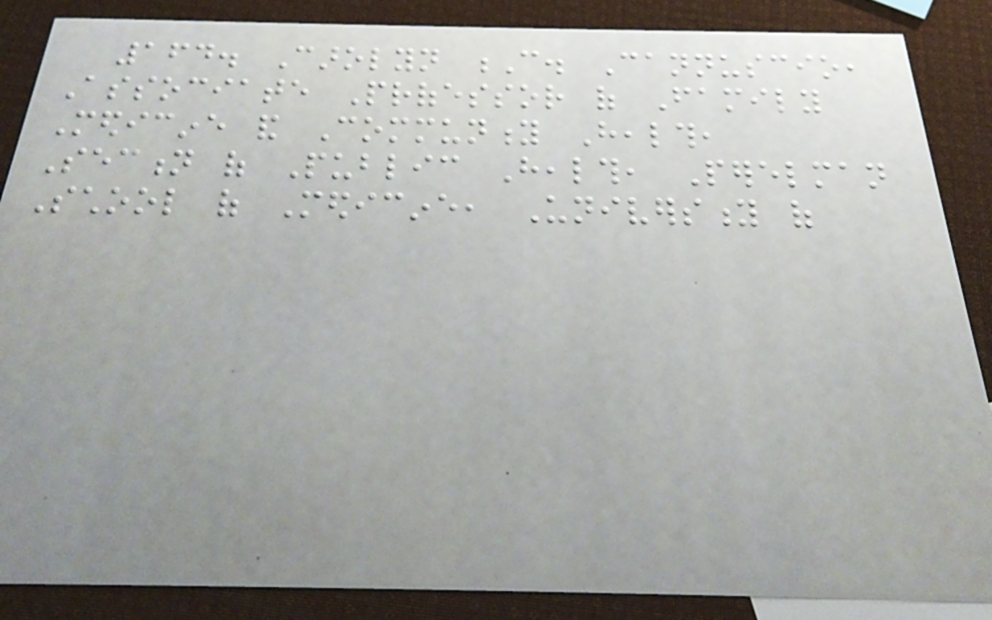164. Carolyn C. Cannuscio,
Associate Professor of Family
Medicine and Community Health,
Section of Public Health, Perelman
School of Medicine, University of
